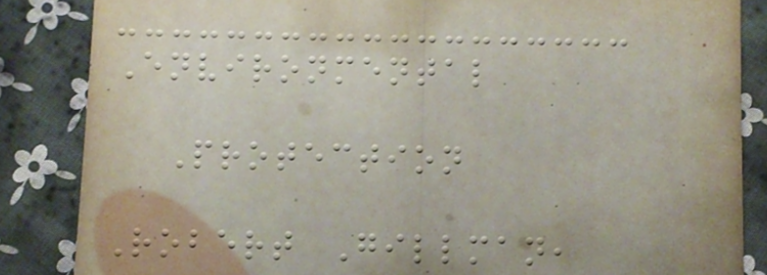Environmental
Protection
Robert Gillman,
